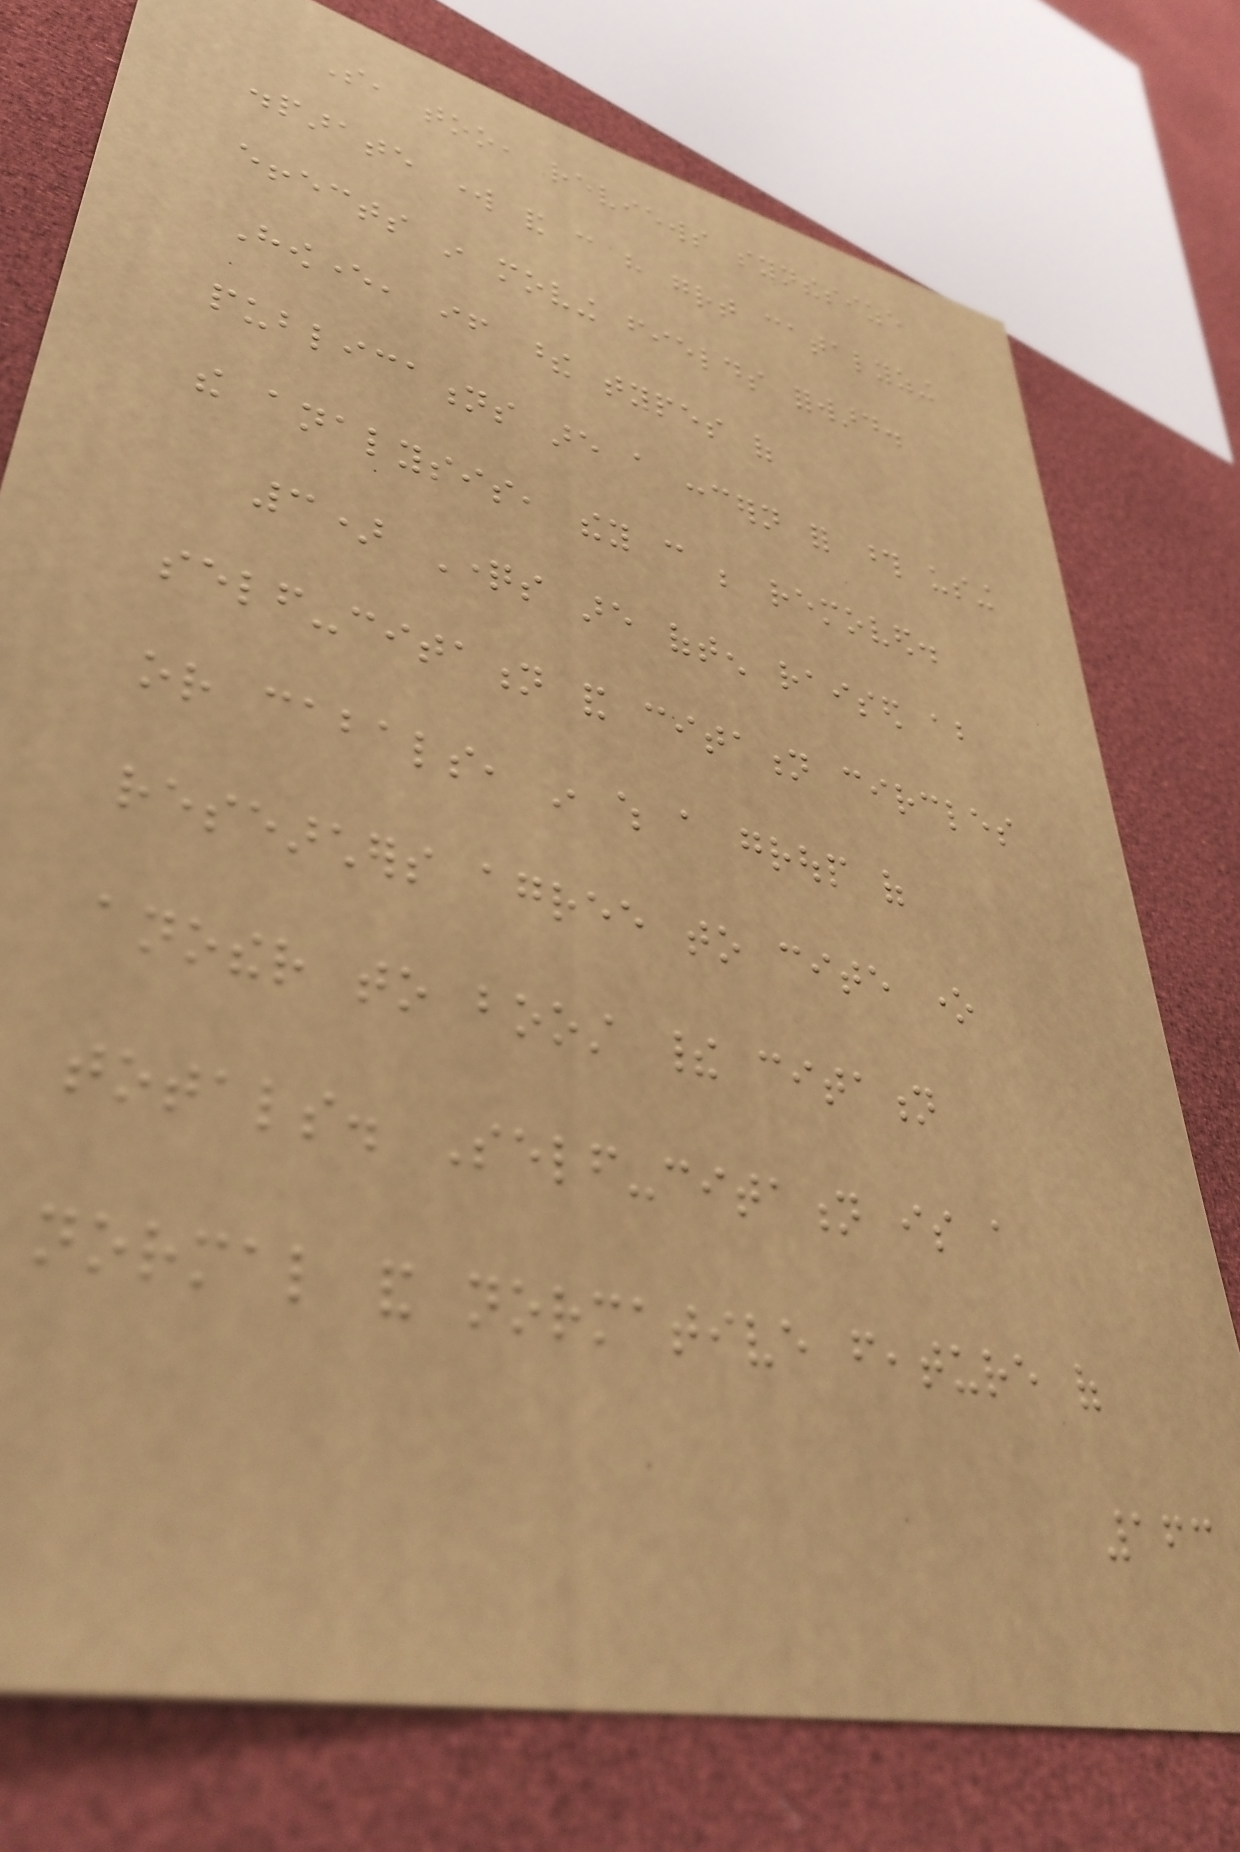So, too, reviews synthesize
disparate work and can have great catalyzing
effects in moving fields forward.
However, if these types of
publications are a concern for those using
the analysis, they can be removed.
3) Questions are often raised about
self-citation and citation circles
or cabals, in which a group of
researchers agree to cite one
another to boost their citation
totals. Self-citation is a
normal and normative feature of
163
